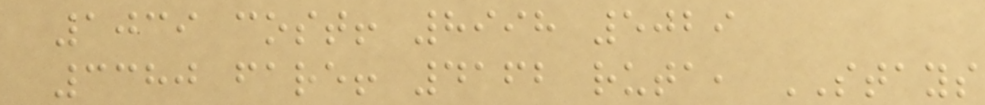1039 cost! 8998 5029
3380 fare! 4162 ruta, STAYS
